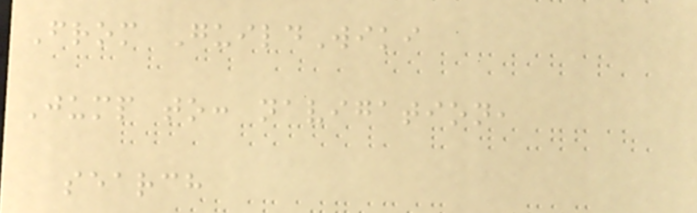From GuildWiki
Jump to: navigation,
search
